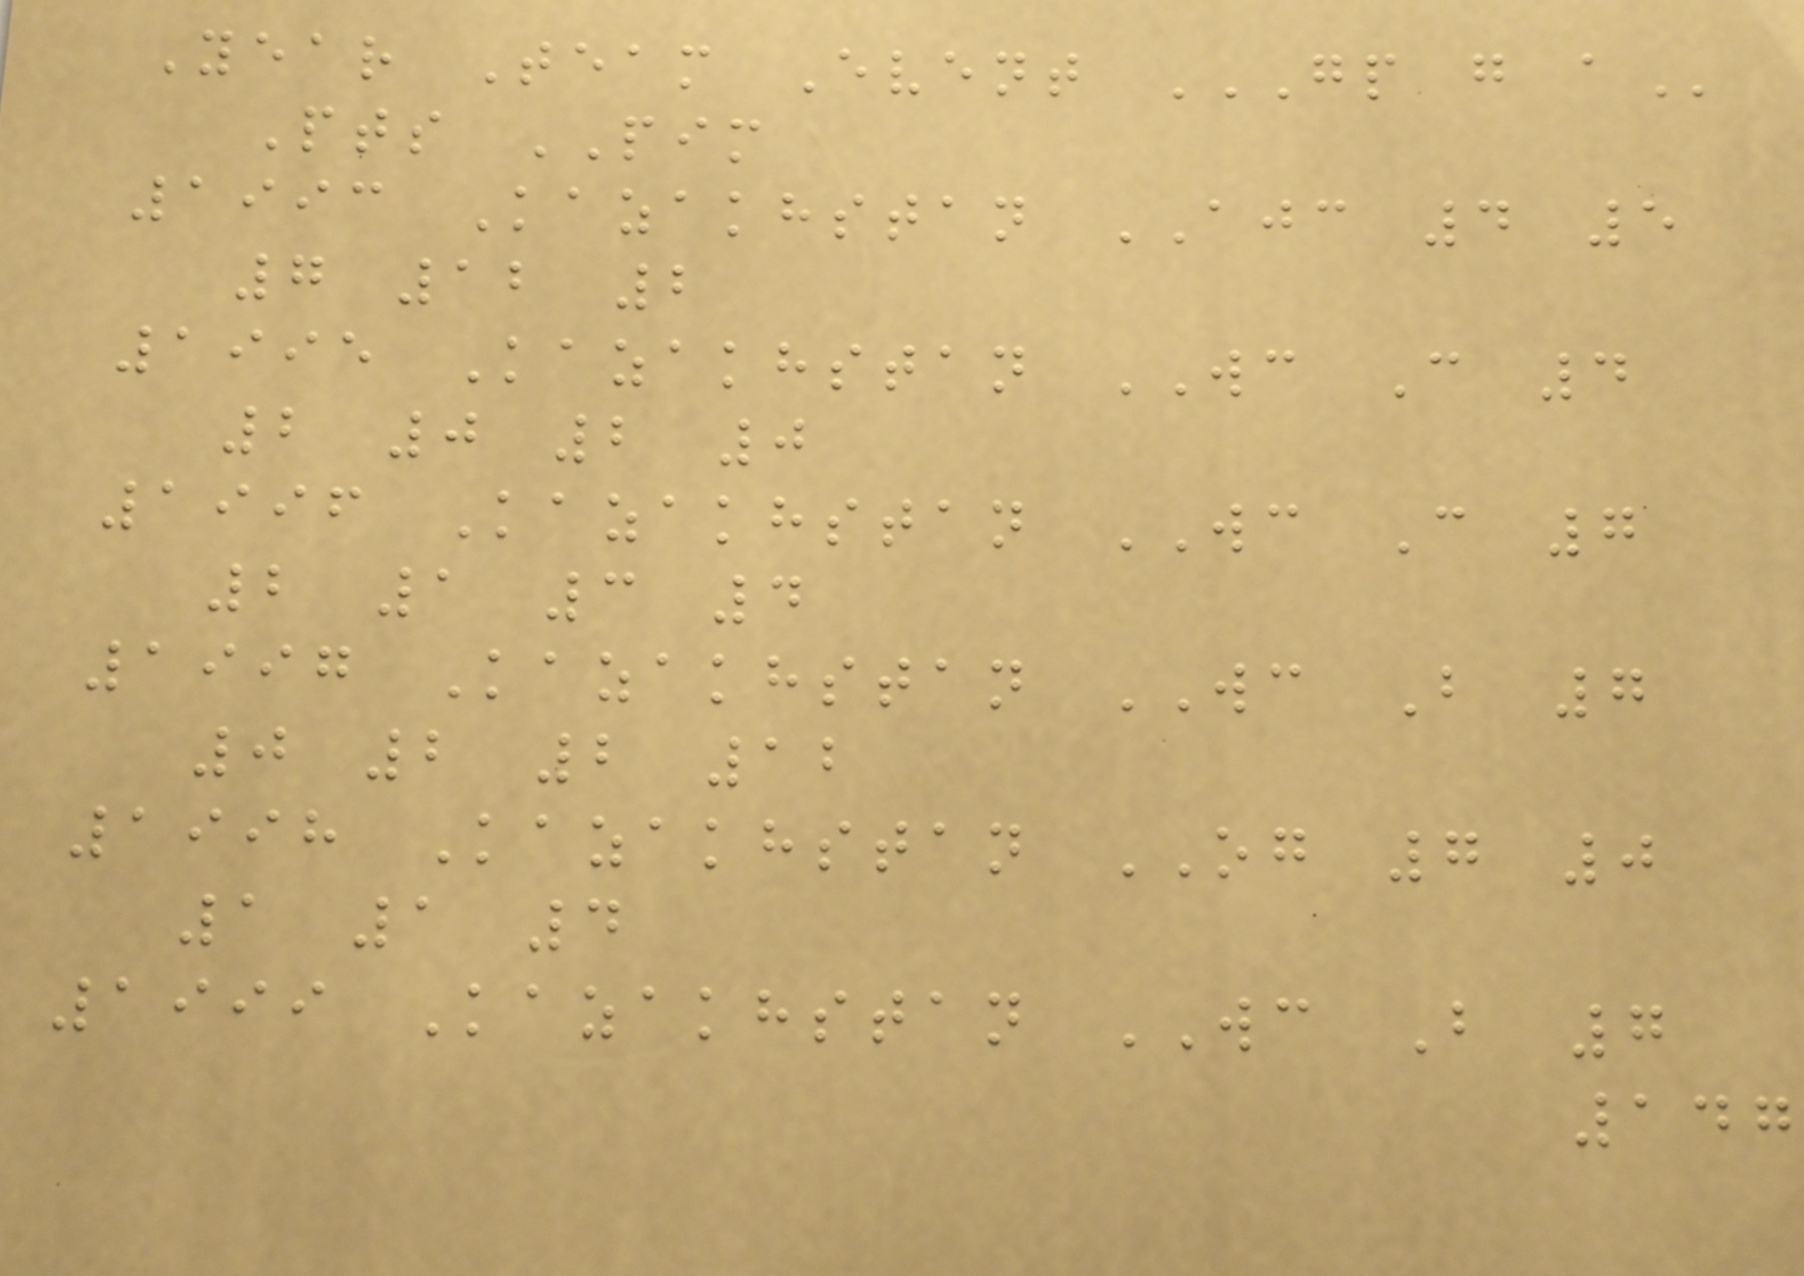Year Team Event GP G A
Pts PIM
1993 Kazakhstan AJC 4 5
7 12 2
1995 Kazakhstan WC C 4
2 0 2 0
1996 Kazakhstan WC C 7
2 1 3 4
1997 Kazakhstan WC B 7
0 2 2 12
1998 Kazakhstan OG 7 0
1 1 4
1999 Kazakhstan WC B 7
147
